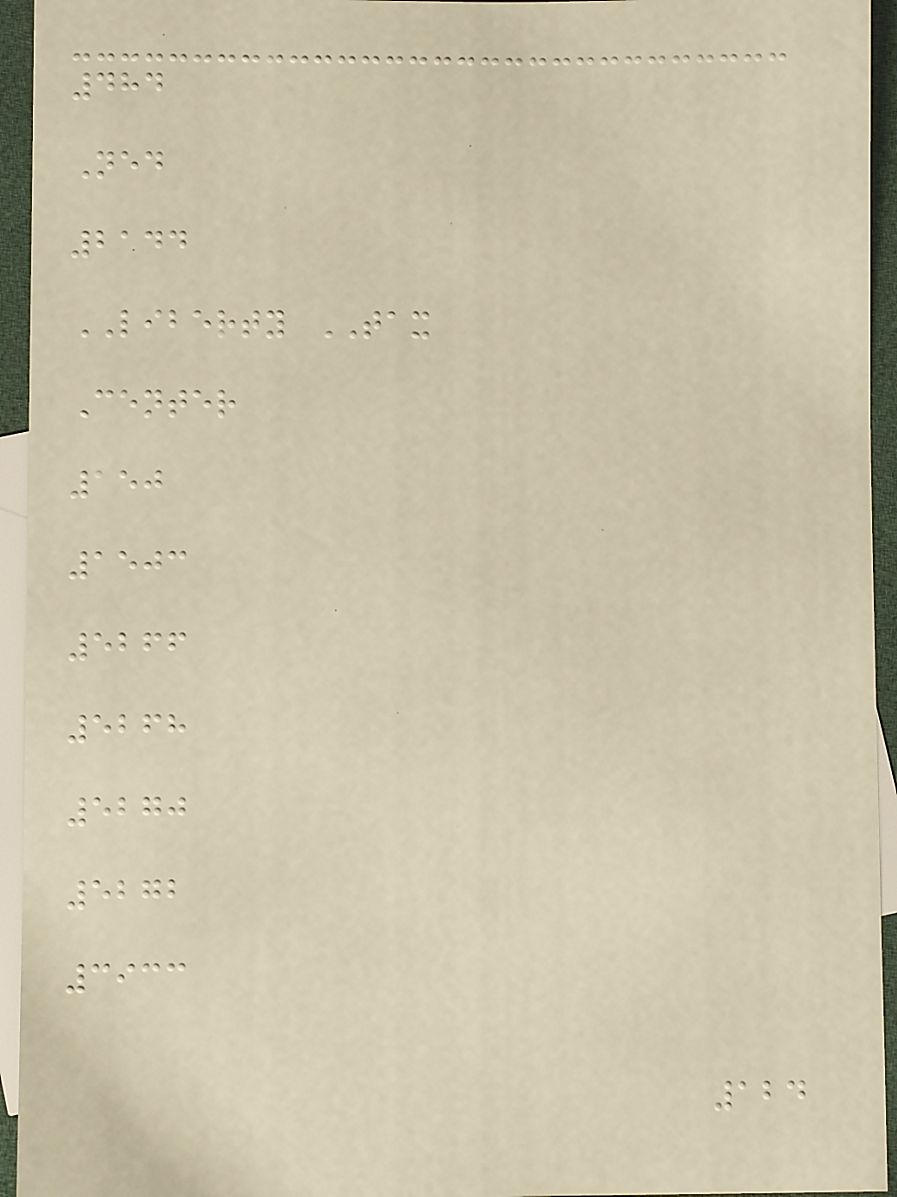484
Ned
2144
LIBERTY TAX
Center
150
1503
5266
5268
5270
5272
3933
124
